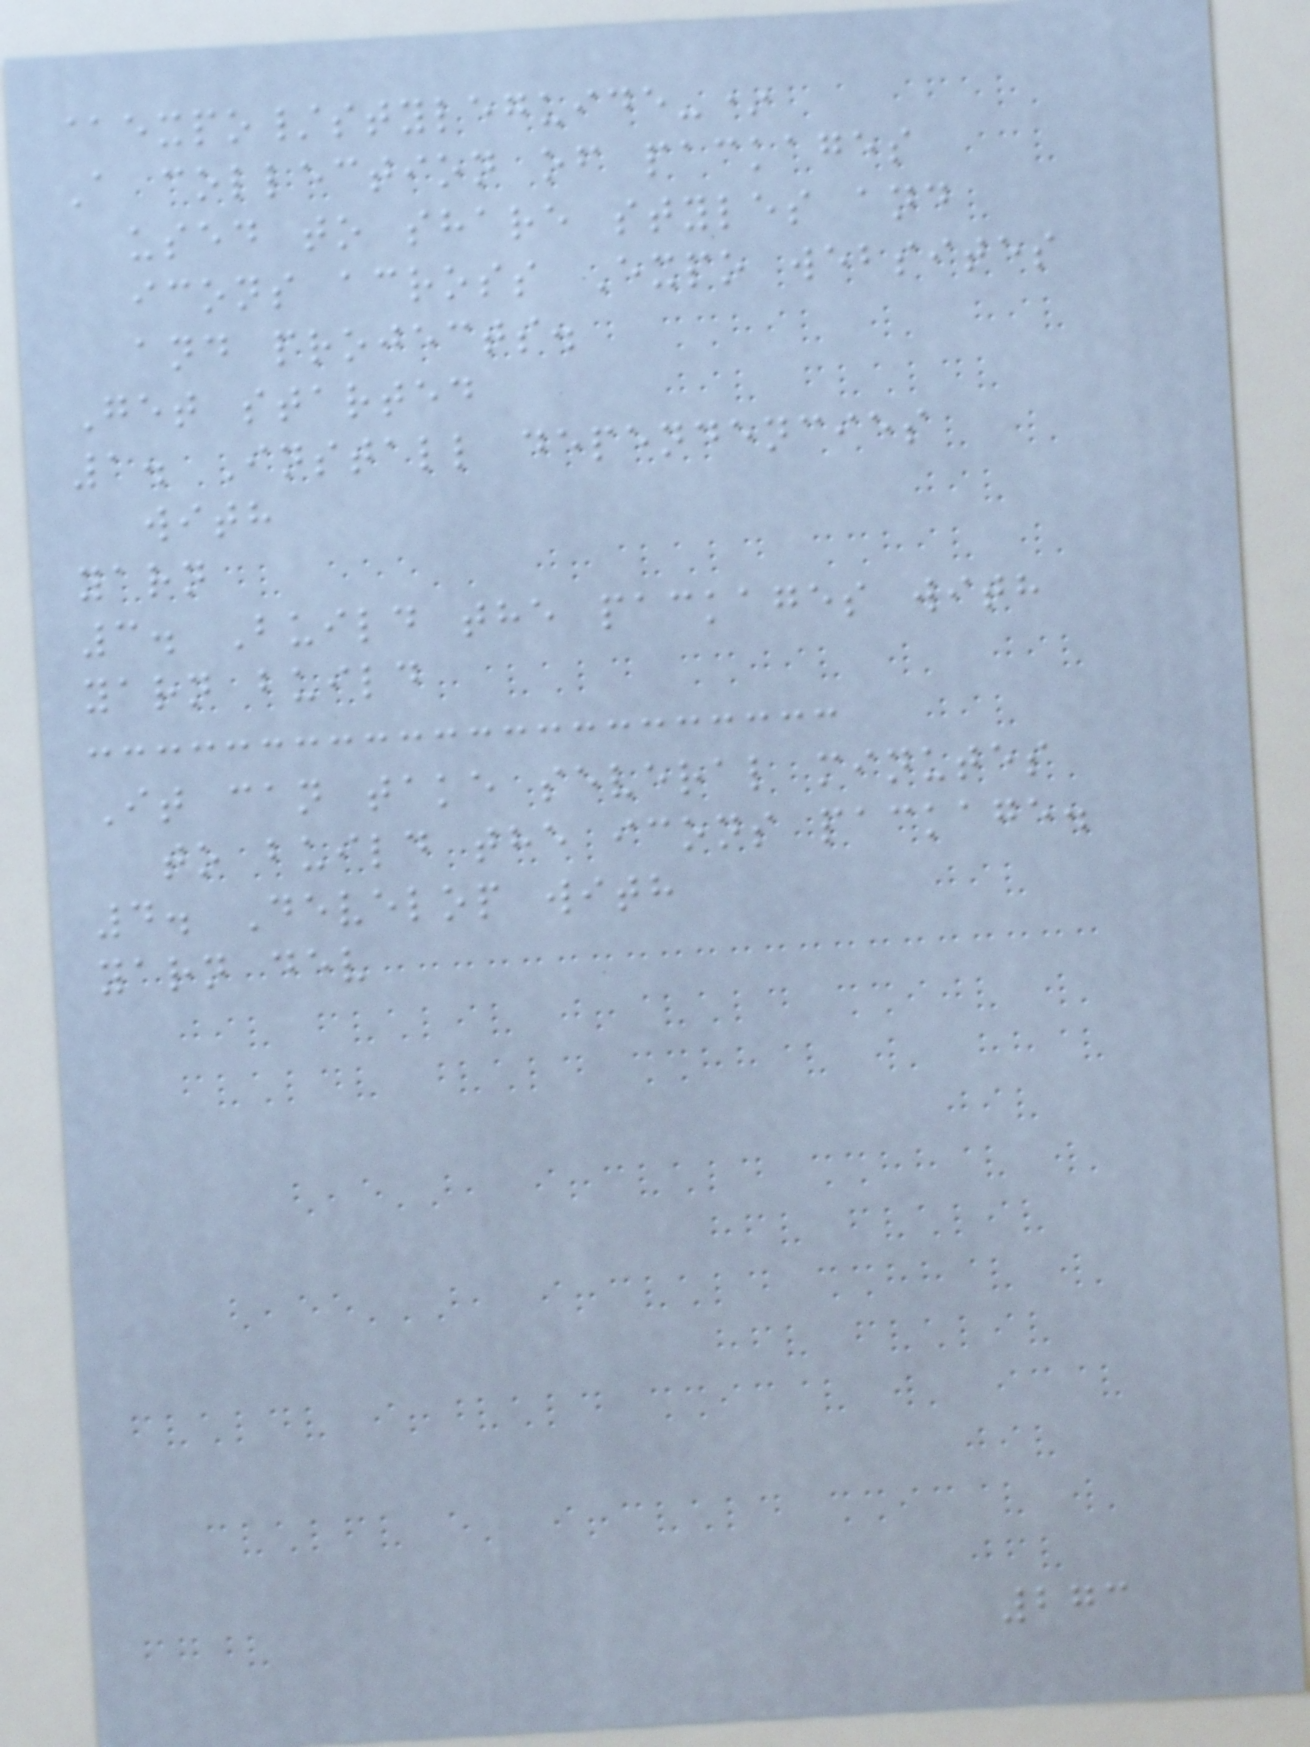@expo/styleguide-*
A collection of packages
used to share styles and
icons across Expo websites
and projects.
Get started
1. Install dependencies
with
yarn
3. Build the packages with
yarn build
It can take several minutes
to build the icons package.
4. Develop with
yarn dev
273
